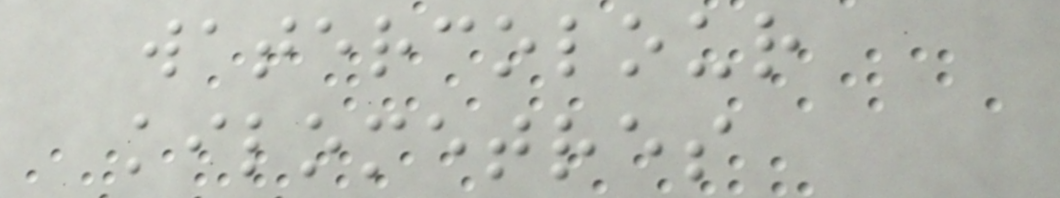watercolour
kilometres
